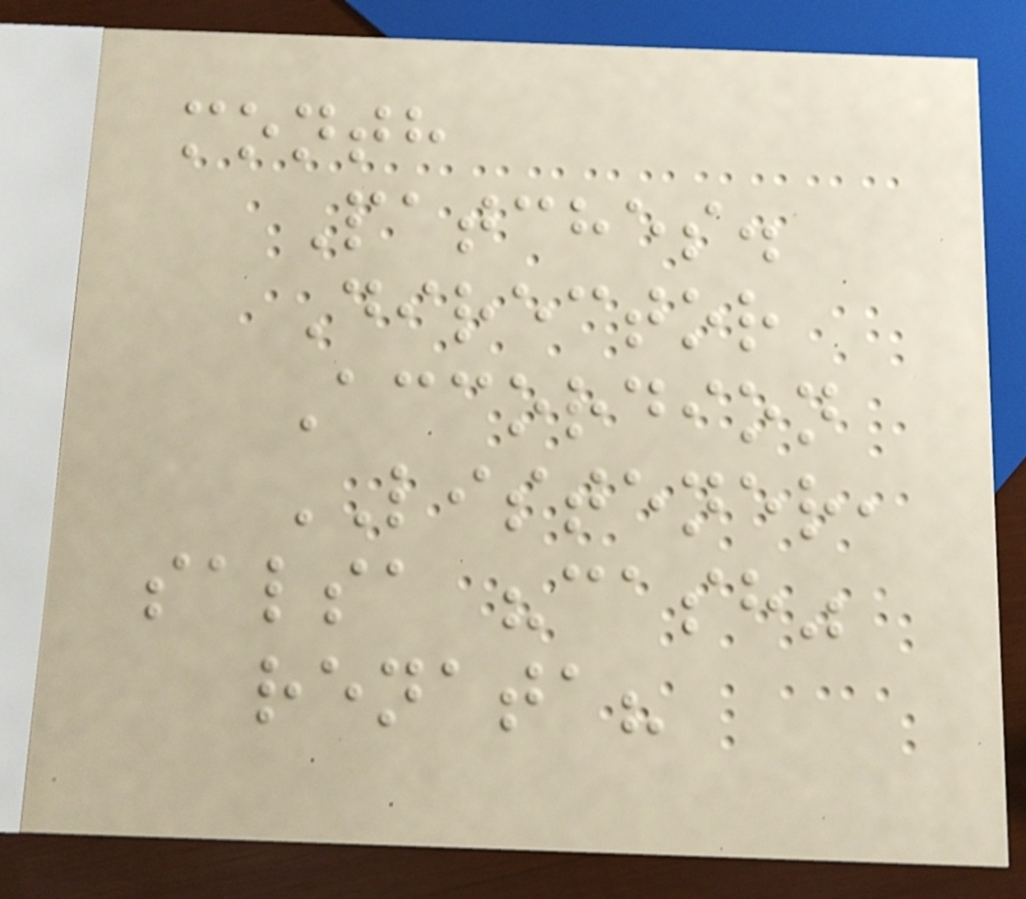month
Patches.
Director
Accordion
LISTENER,
salsa "cash"
renata?
